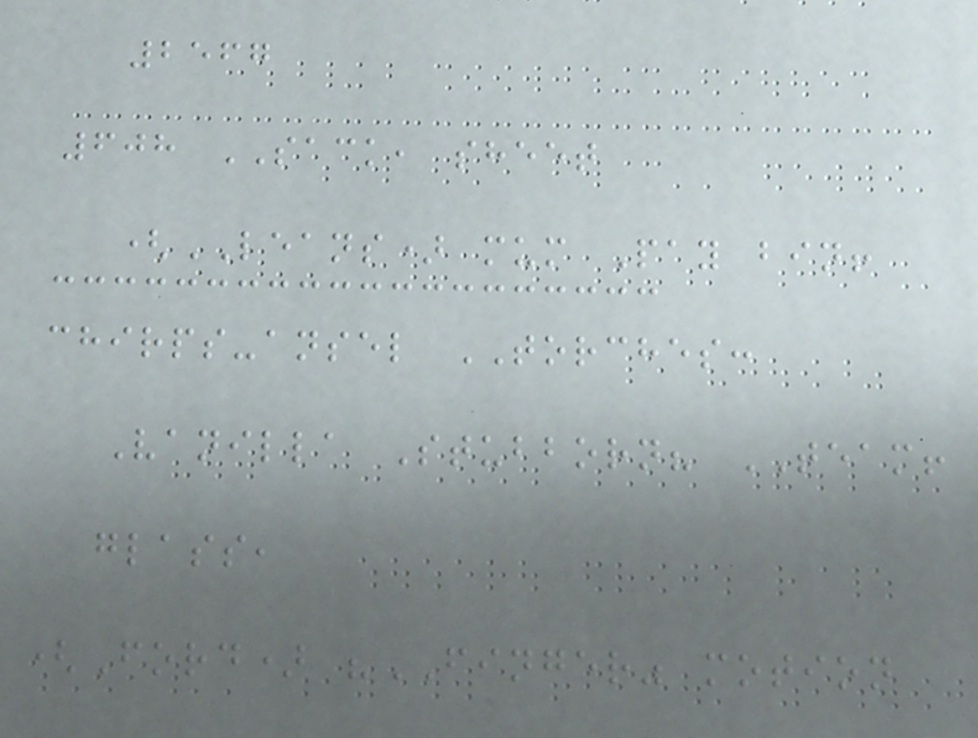2567
608 SACK, sheet
(LEANS) mum Pay bin!
chirps-ansel TORCHES:
Vanilla Stubborn? TEAM!
glass,
(Ford) "FINGER" motion
